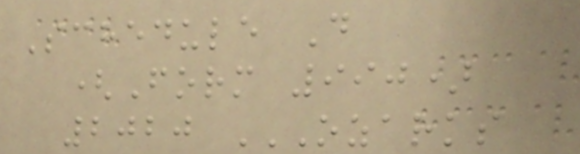Schedule D
(Form 990)
2020 OZARKS
